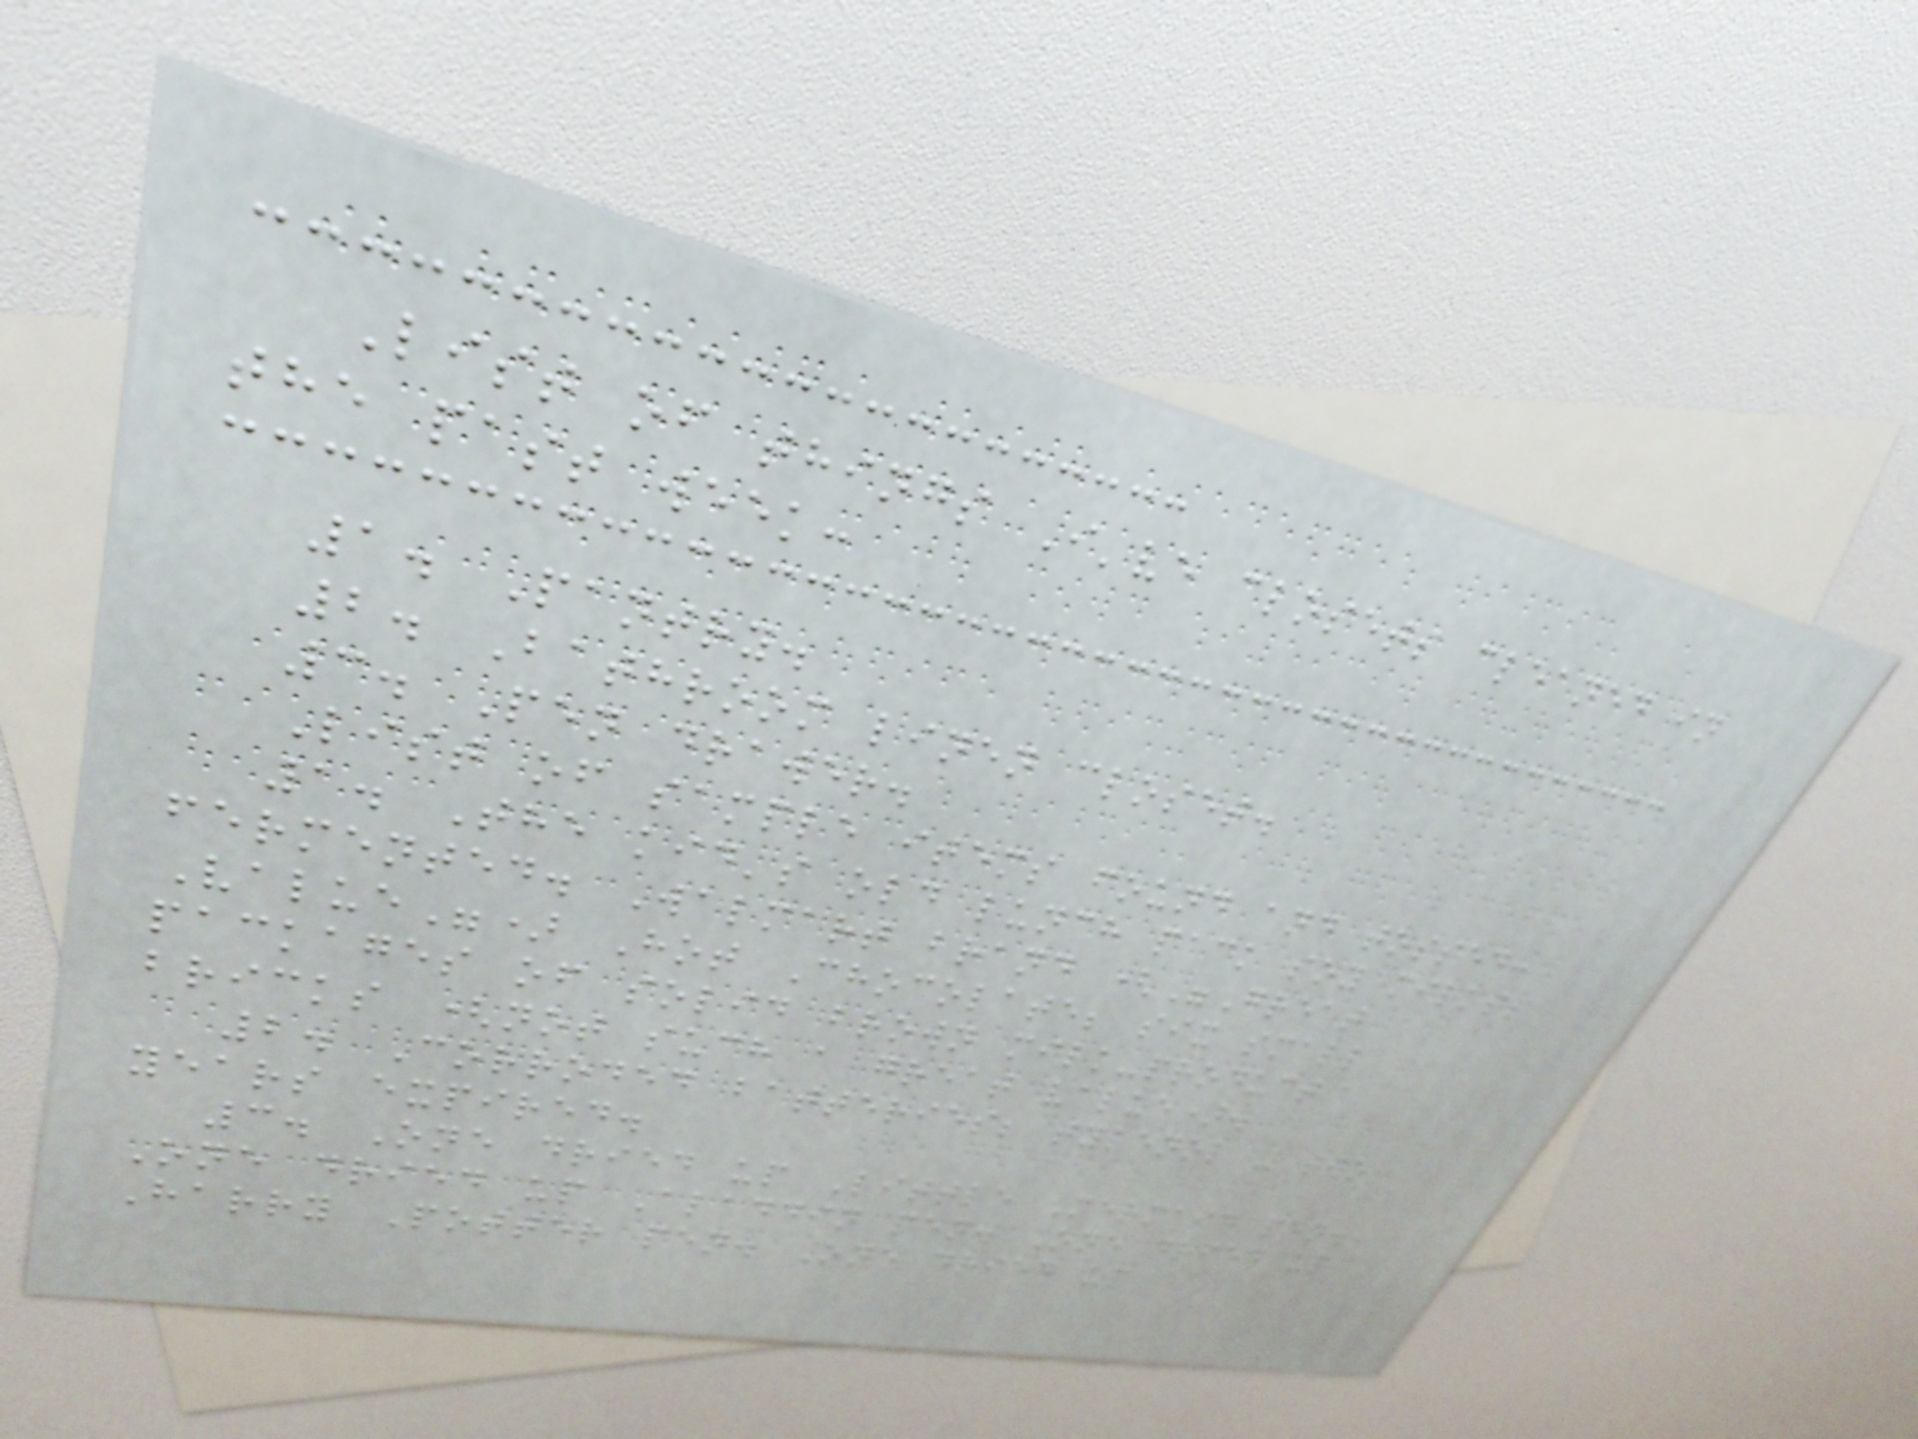List of things I've closets cleaned in
the past week:
1. Pantry.
2. Bathroom linen closet.
3. Pen drawer.
List of sample items found and tossed:
1. The kid's old lunch pack soy milks;
fermented. Walmart brand ("Great
Value") Hot Chocolate; six small
packages of solid brown milk-product
bricks (not such a great value).
2. Corroded batteries; tylenol - two
years expired.
3. One dried up Little Mermaid pen.
One dried up Aladdin pen. One dried up
Harry Potter pen. One dried up
